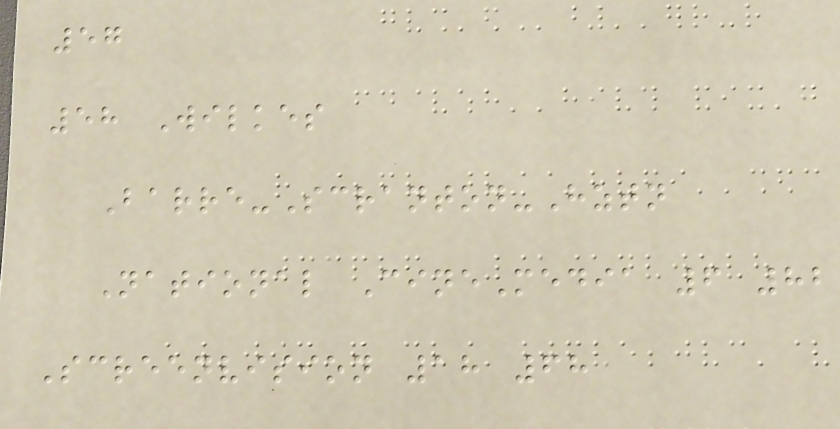57
58 Wilkes
Barre-Scranton-Hztn
National CineMedia 6 82
Screenvision 18 68
